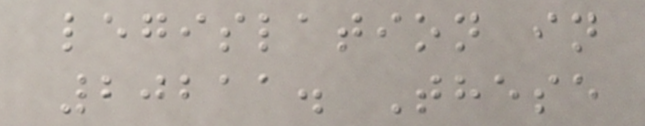legislation in
20211. These
